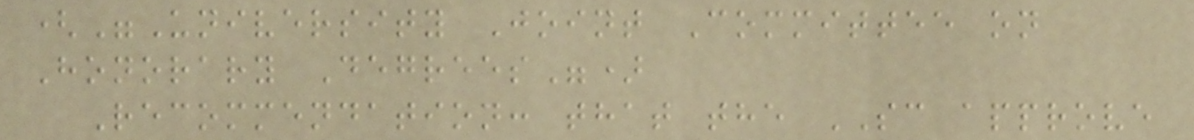("University Joint Committee on
Honorary Degrees")
Recommendation: that the SC approve
